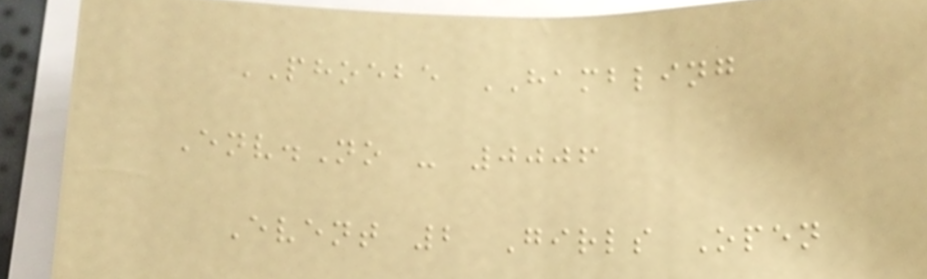PHOEBE HAMBLING
Env.No - 0006
Event 2 Girls Open
